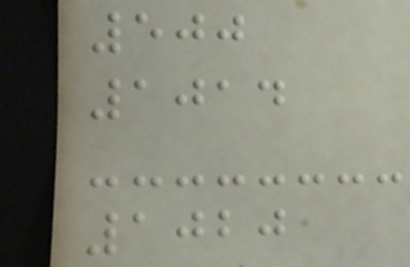500
1014
1020
